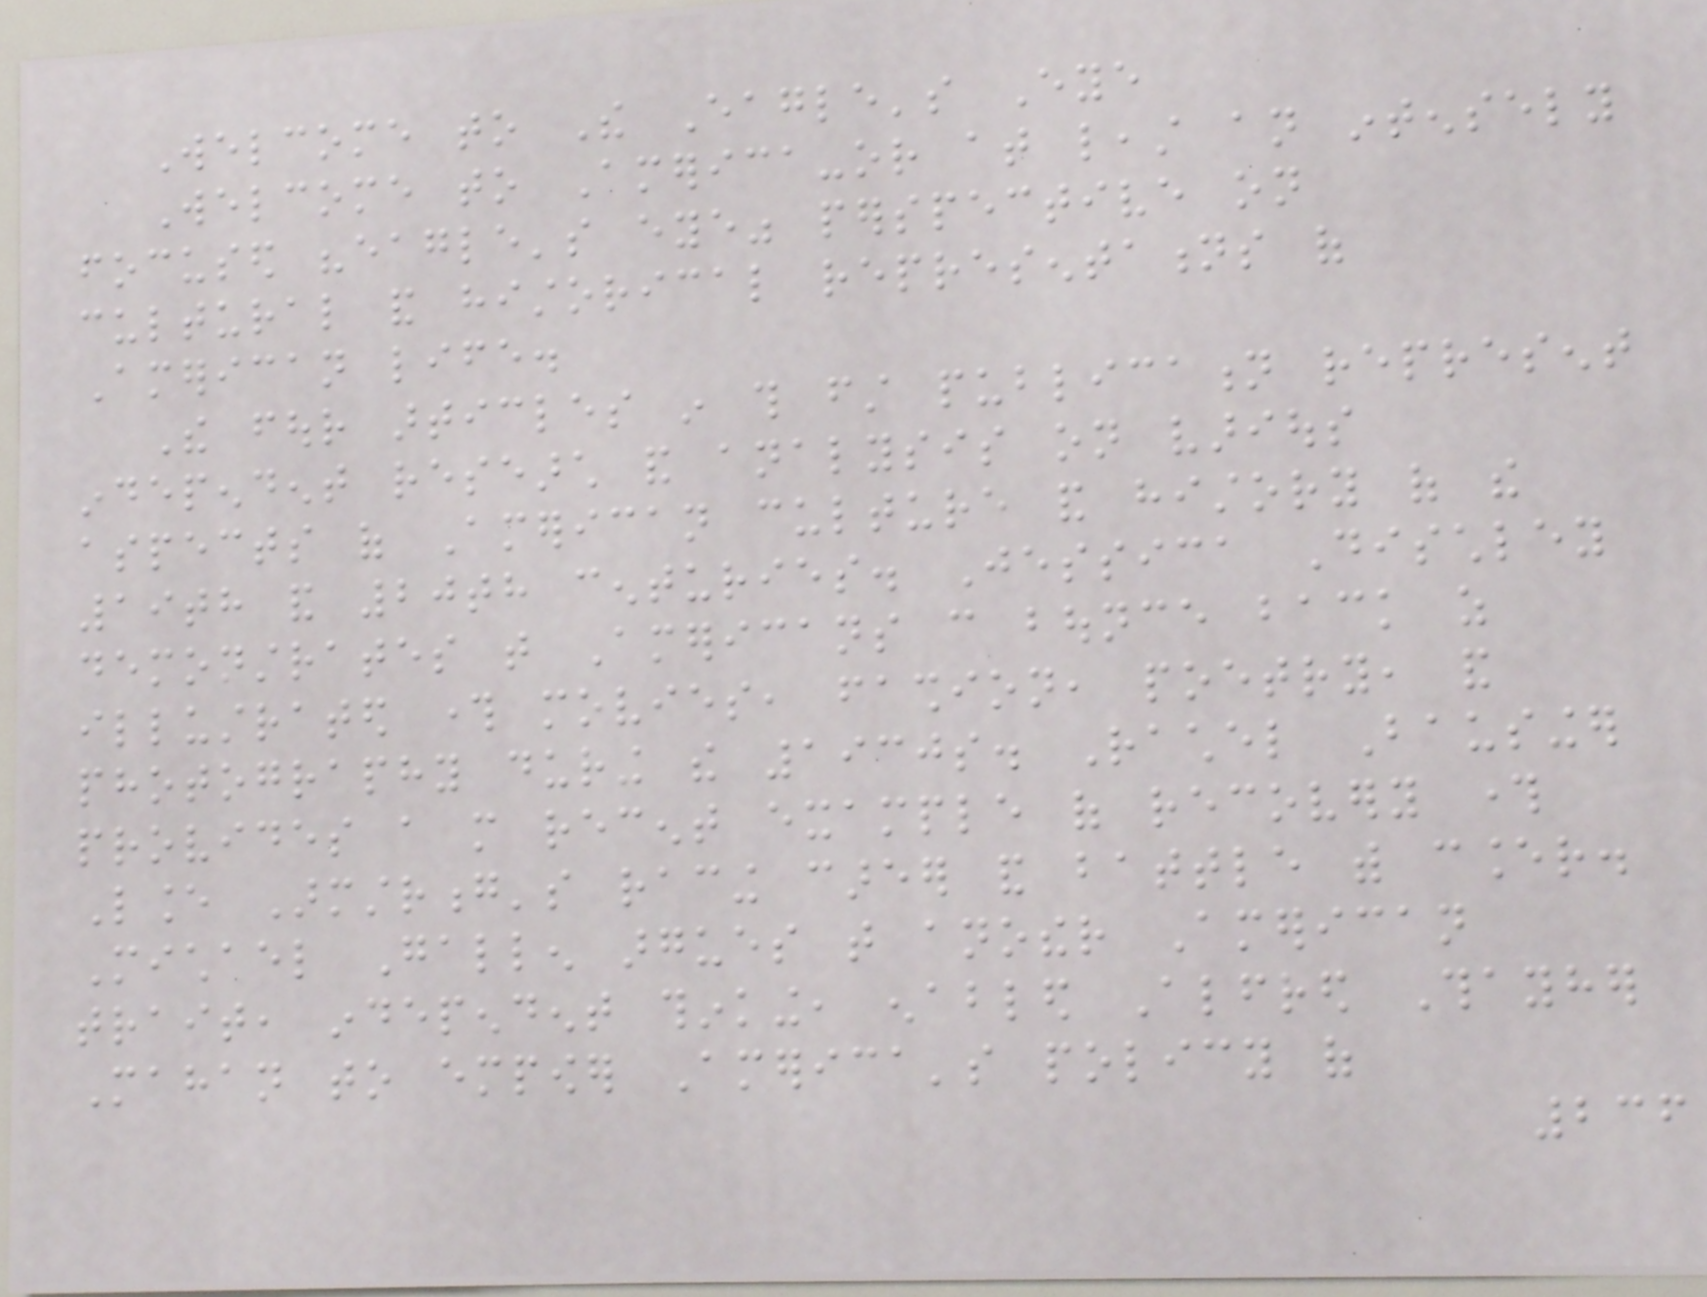Welcome to The Eagle's Eye
Welcome to America-or at least an intensely
focused "eagle's eye" perspective on
cultural and historical representations of
American life.
The four articles in this first publication represent
independent research and analysis on various
aspects of American culture and history of the
19th and 20th centuries. Jessica Dischley
demonstrates that Americans can bounce back as
illustrated through movies, fashion, poetry, and
photography during the 1930s. Rachel Bausinger
provides a more recent example of recovery through
Lance Armstrong's racing career and battle with cancer.
Michael Gallen argues that another American
trait, independent thinking, enabled Alfred Thayher
Mahan to empower America's policy of
236
